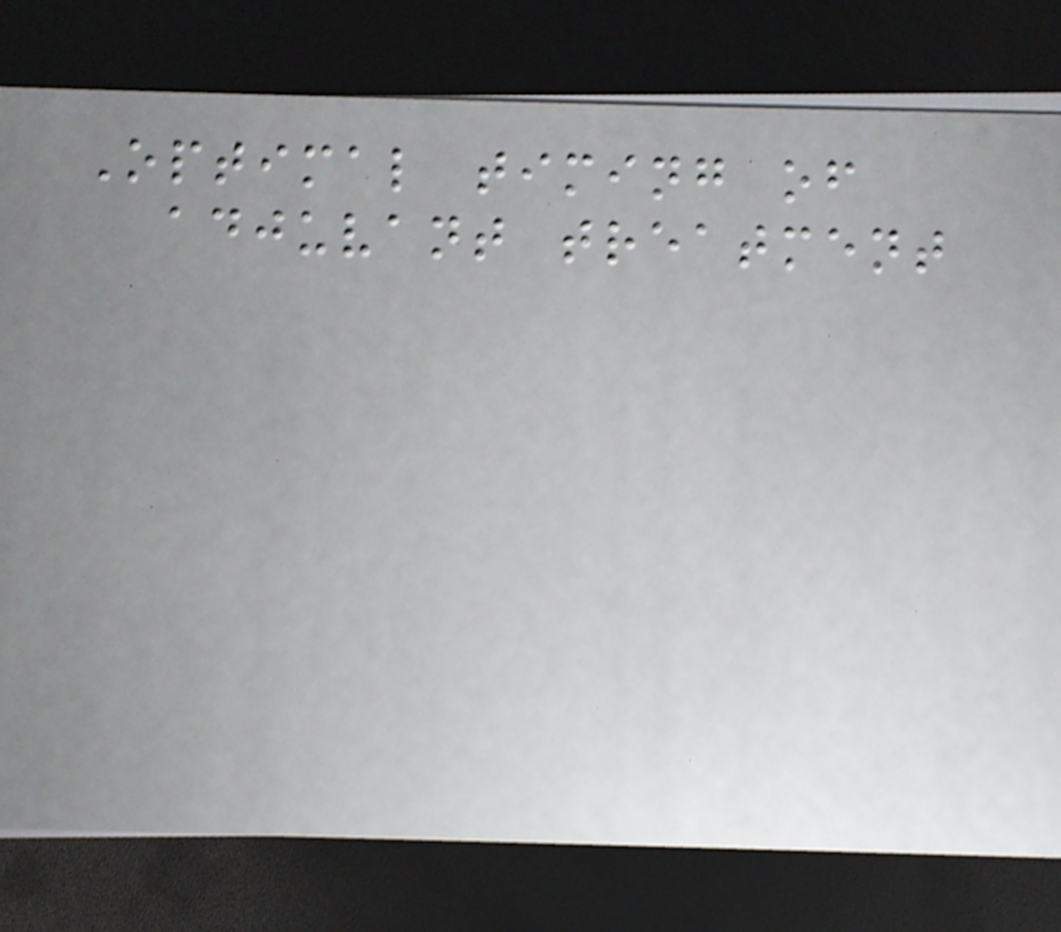Optimal timing of
adjuvant treatment
